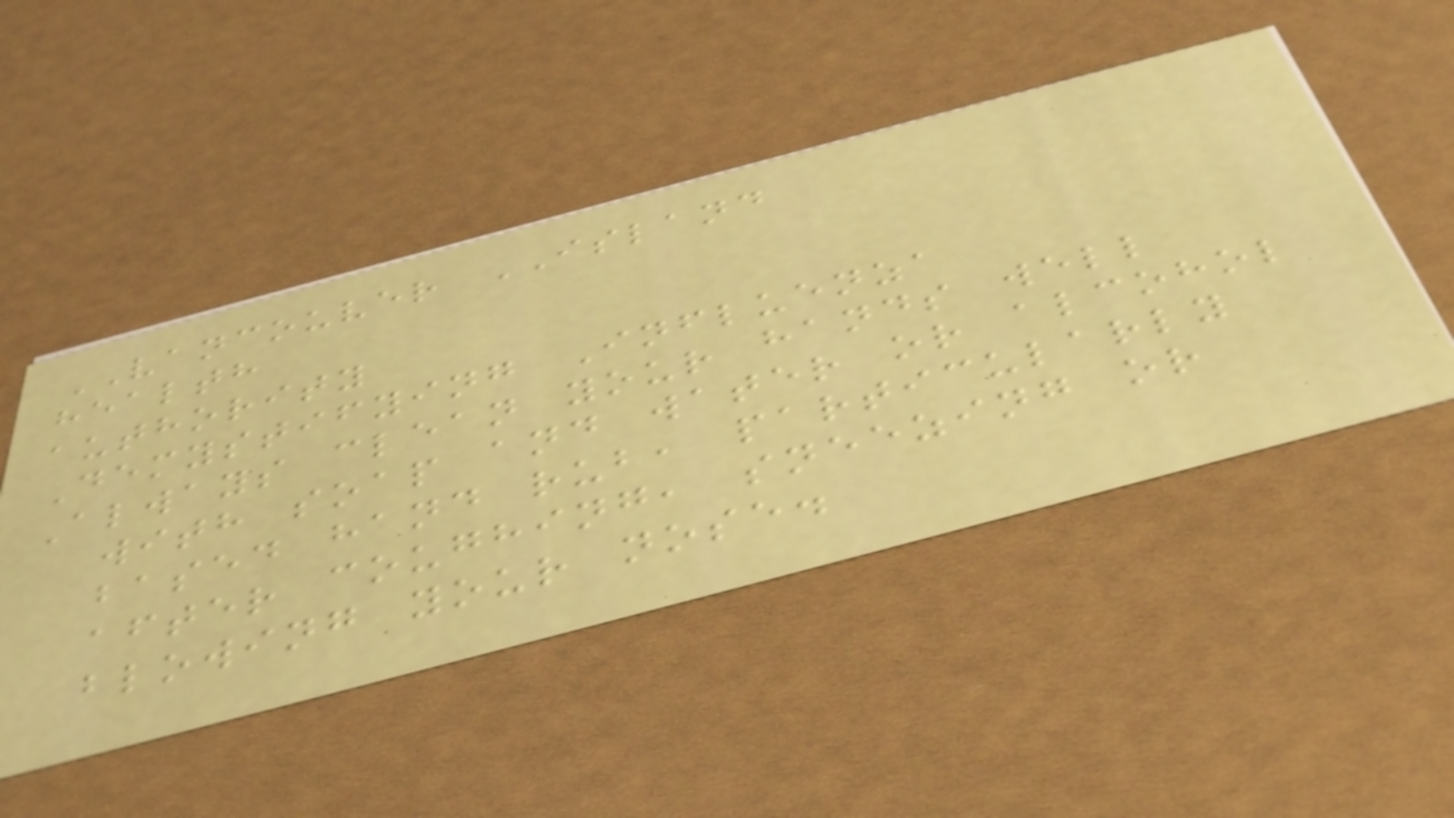VANCOUVER ISLAND
health
authority
Demystifying Influenza
Always clean your hands well
with soap and water or alcohol
based hand rub, particularly
after coughing, sneezing or
blowing your nose.
